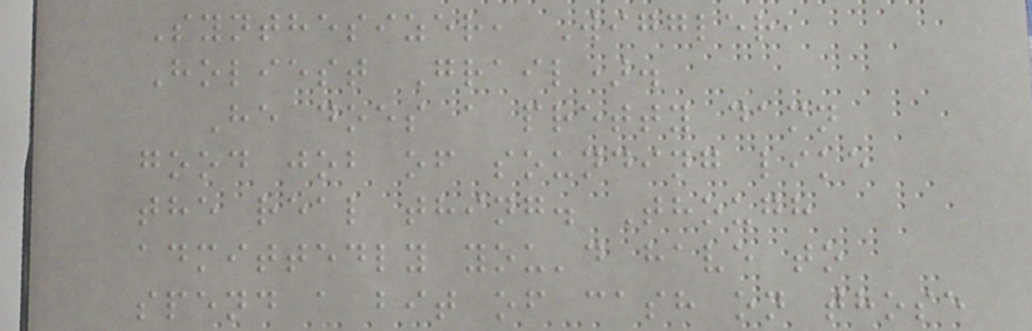Synthesizer, Wiggler,
Holiest Grail).
He does a pretty damn
good job of sounding like
the real thing. Though
admittedly you'd have to
spend a bit of cash on those
